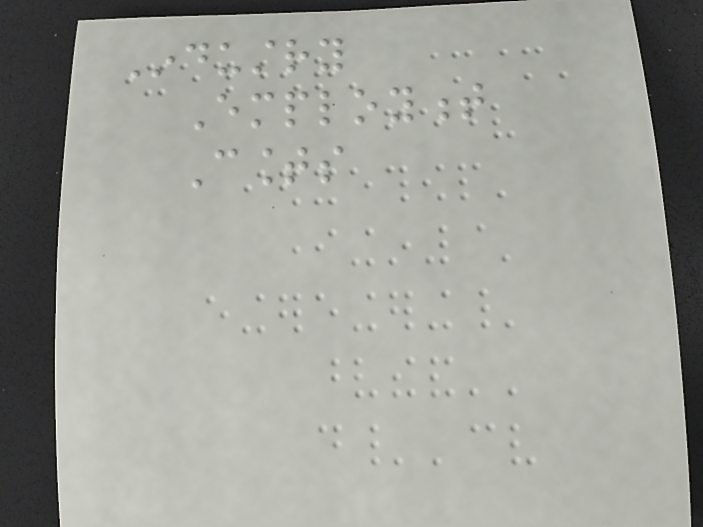Industry
Employment
Counts
